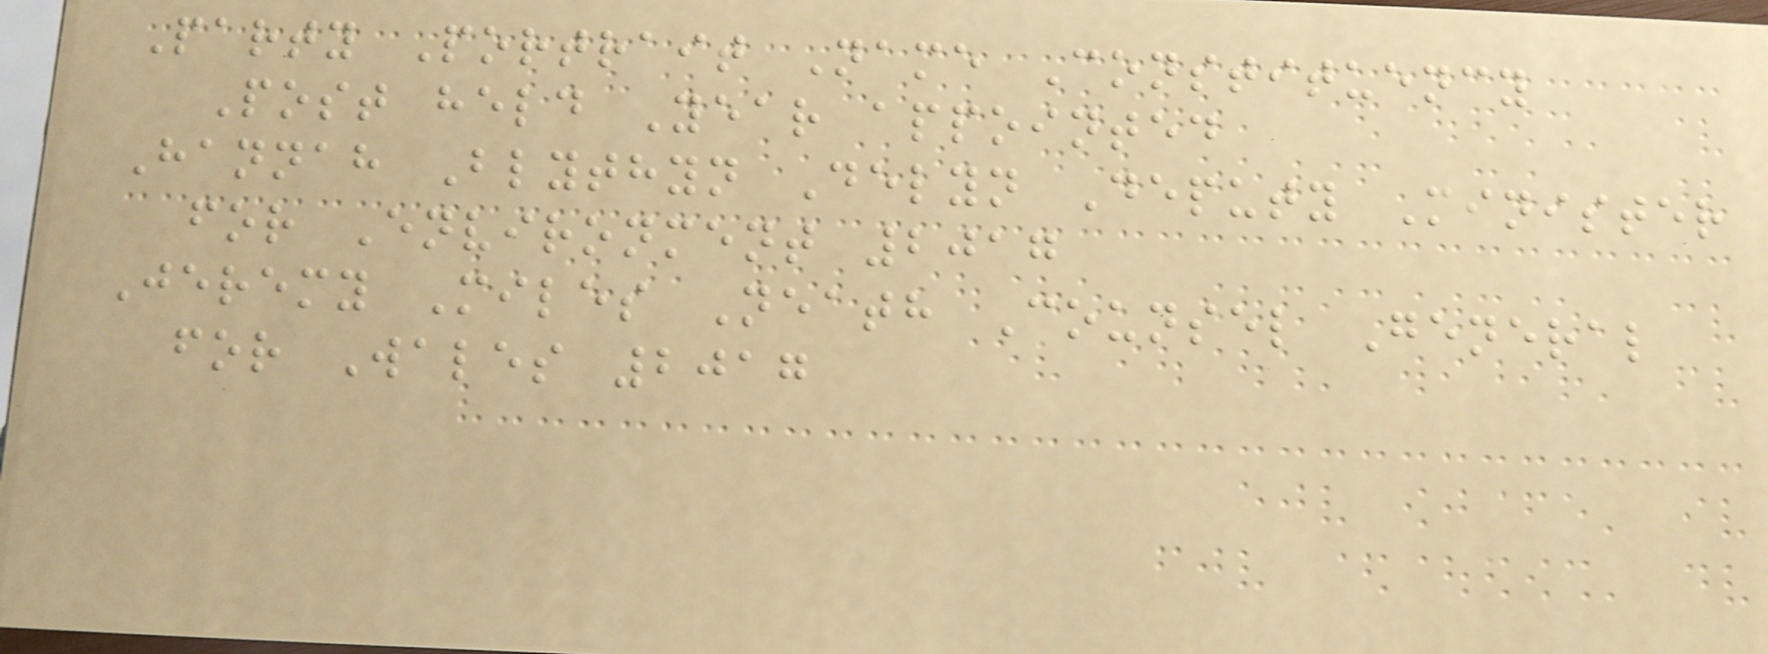Party Portrait Name Constituency
Post held Year appointed
Hannah Blythyn Delyn Deputy Minister
for Environment 2017
Jeremy Miles Neath Counsel General
for Wales 2017
